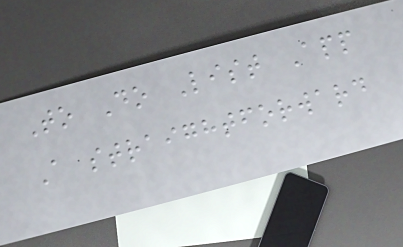To Do List App
A straightforward
